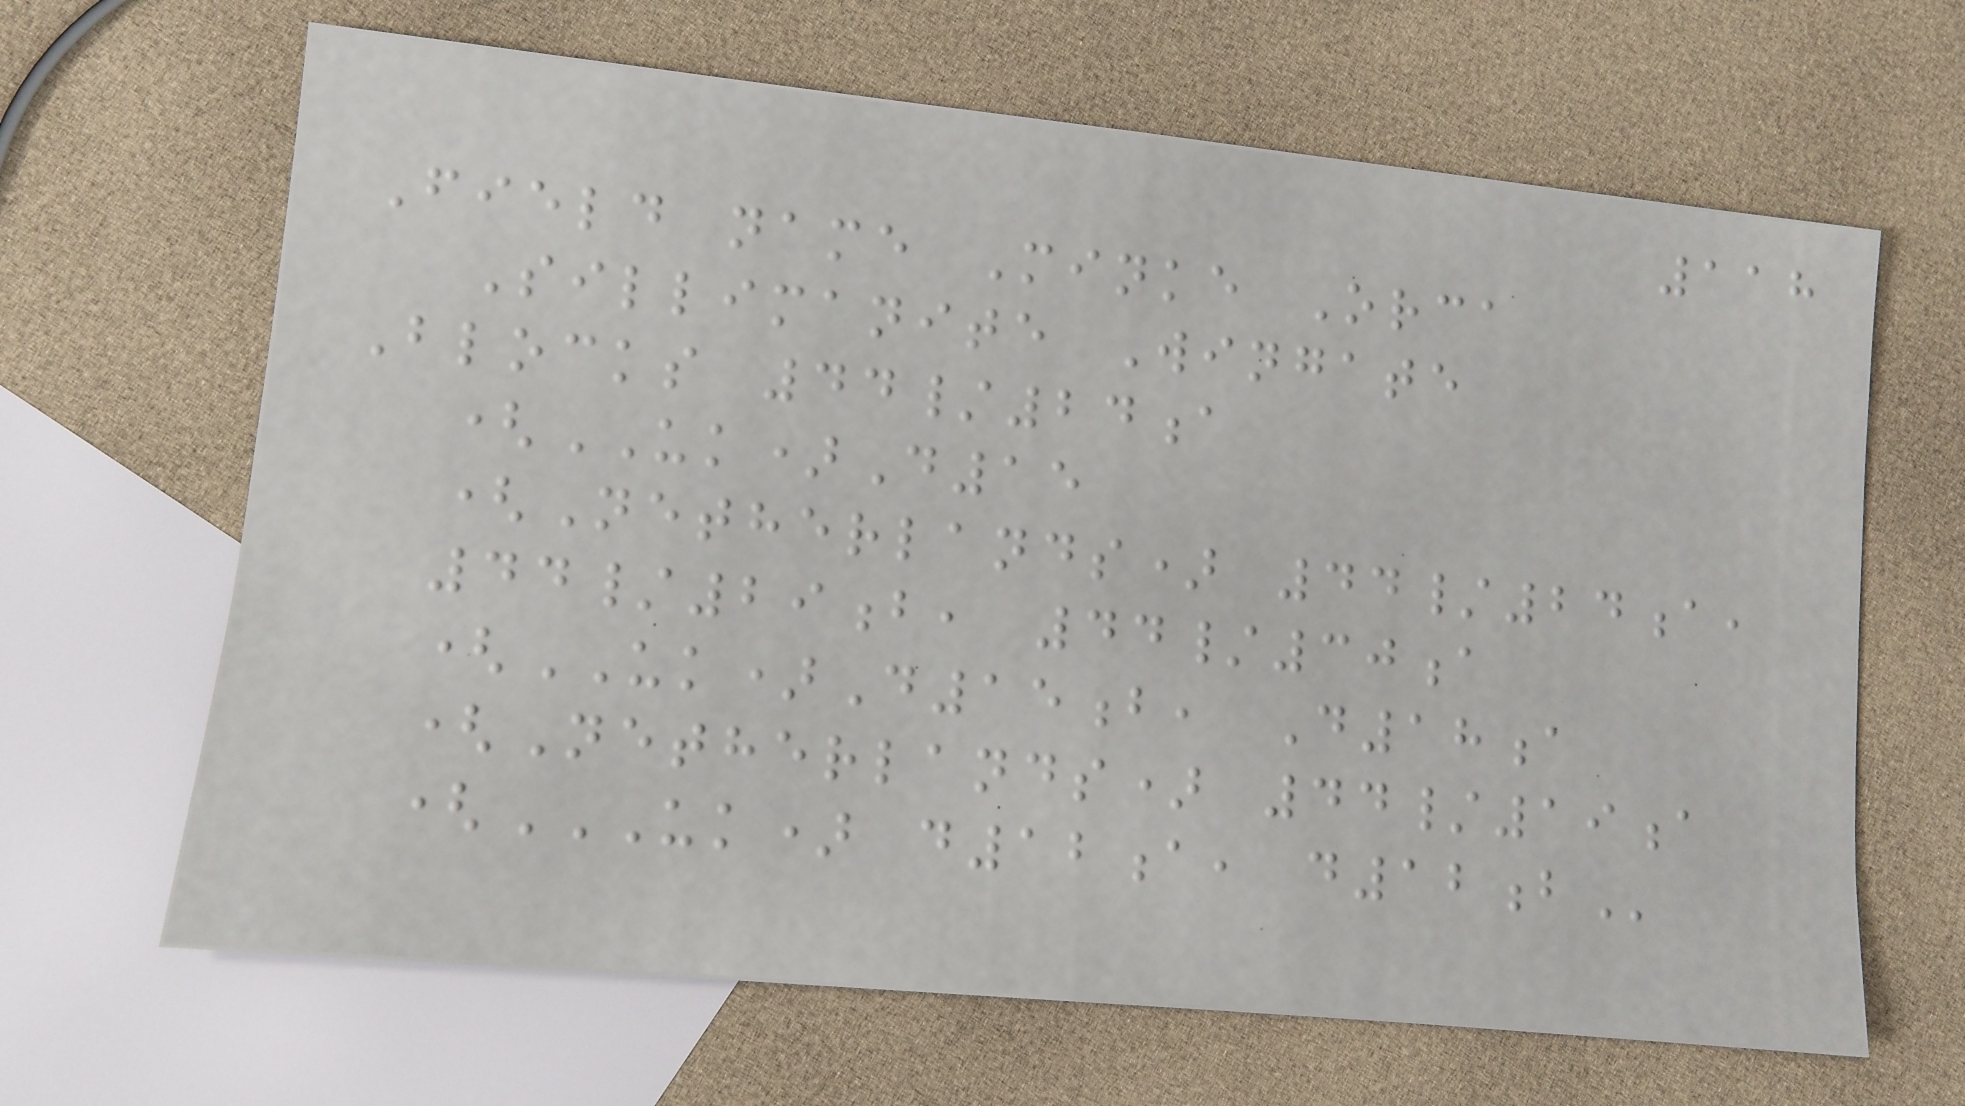118
Field name Minke Orca
Sillimanite Wingate
Blocks 44/24a
(UK)D15
(Netherlands) 44/24a,
44/29b, 44/30a
(UK)D15b, D18a
(Netherlands) 44/19a
(UK) D12A, D12B
